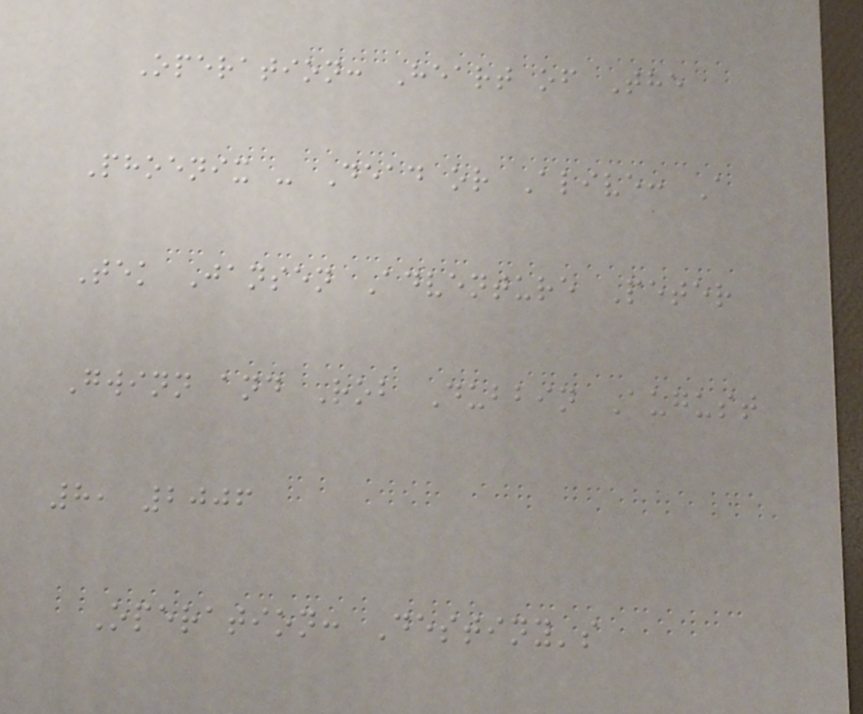Operation: Heart of The
Phoenix - Dead or Alive: A
Tek Jansen Adventure Peter
Gwinn and Rob Dubbin August
8, 2006
Operation: Destiny's
